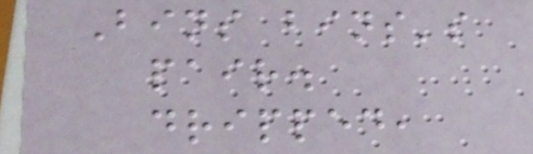Bins bins's
pair.
dripped,
